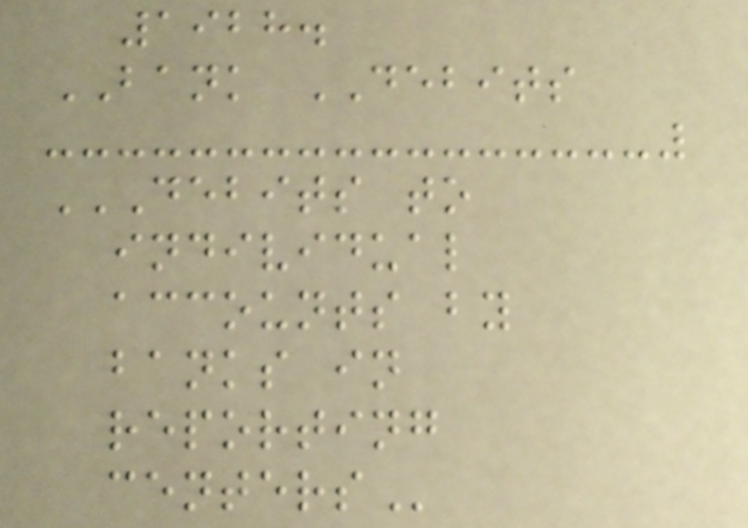1928.
BANK DEBITS
DEBITS TO
INDIVIDUAL
ACCOUNTS BY
BANKS IN
REPORTING
CENTERS
